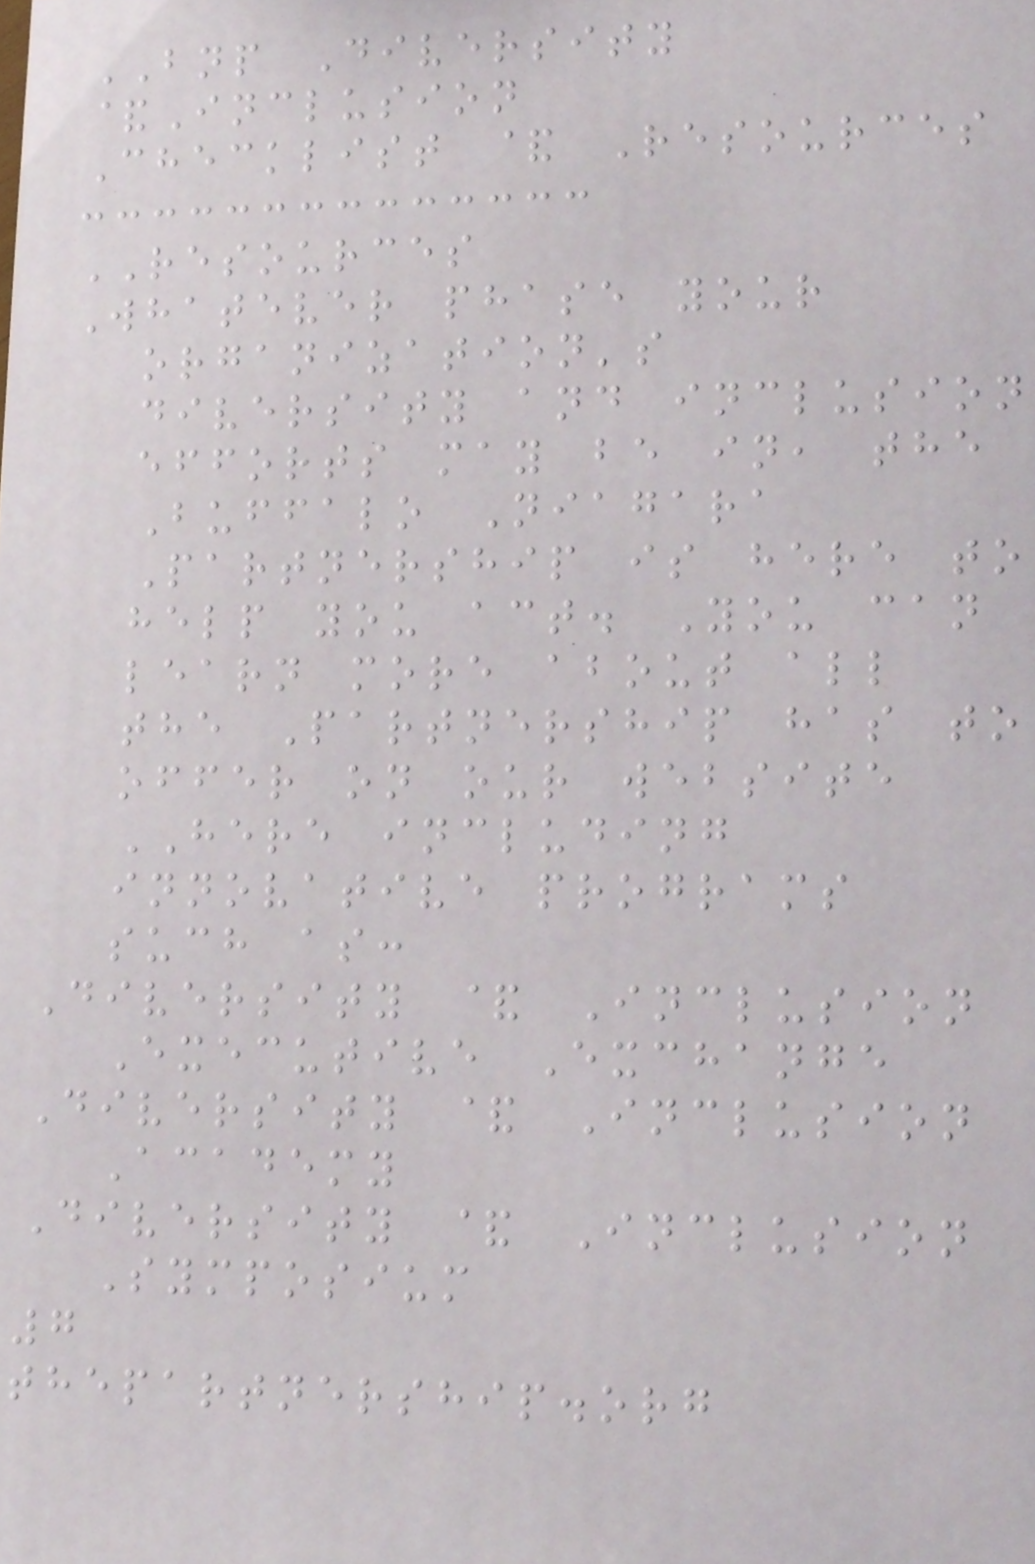BNP Diversity
&Inclusion
Checklist & Resources
RESOURCES
Whatever phase your
organization's
diversity and inclusion
efforts may be in, the
Buffalo Niagara
Partnership is here to
help you act. You can
learn more about all
the Partnership has to
offer on our website
HERE including
innovative programs
such as:
Diversity & Inclusion
Executive Exchange
Diversity & Inclusion
Academy
Diversity & Inclusion
Symposium
7
thepartnership.org
